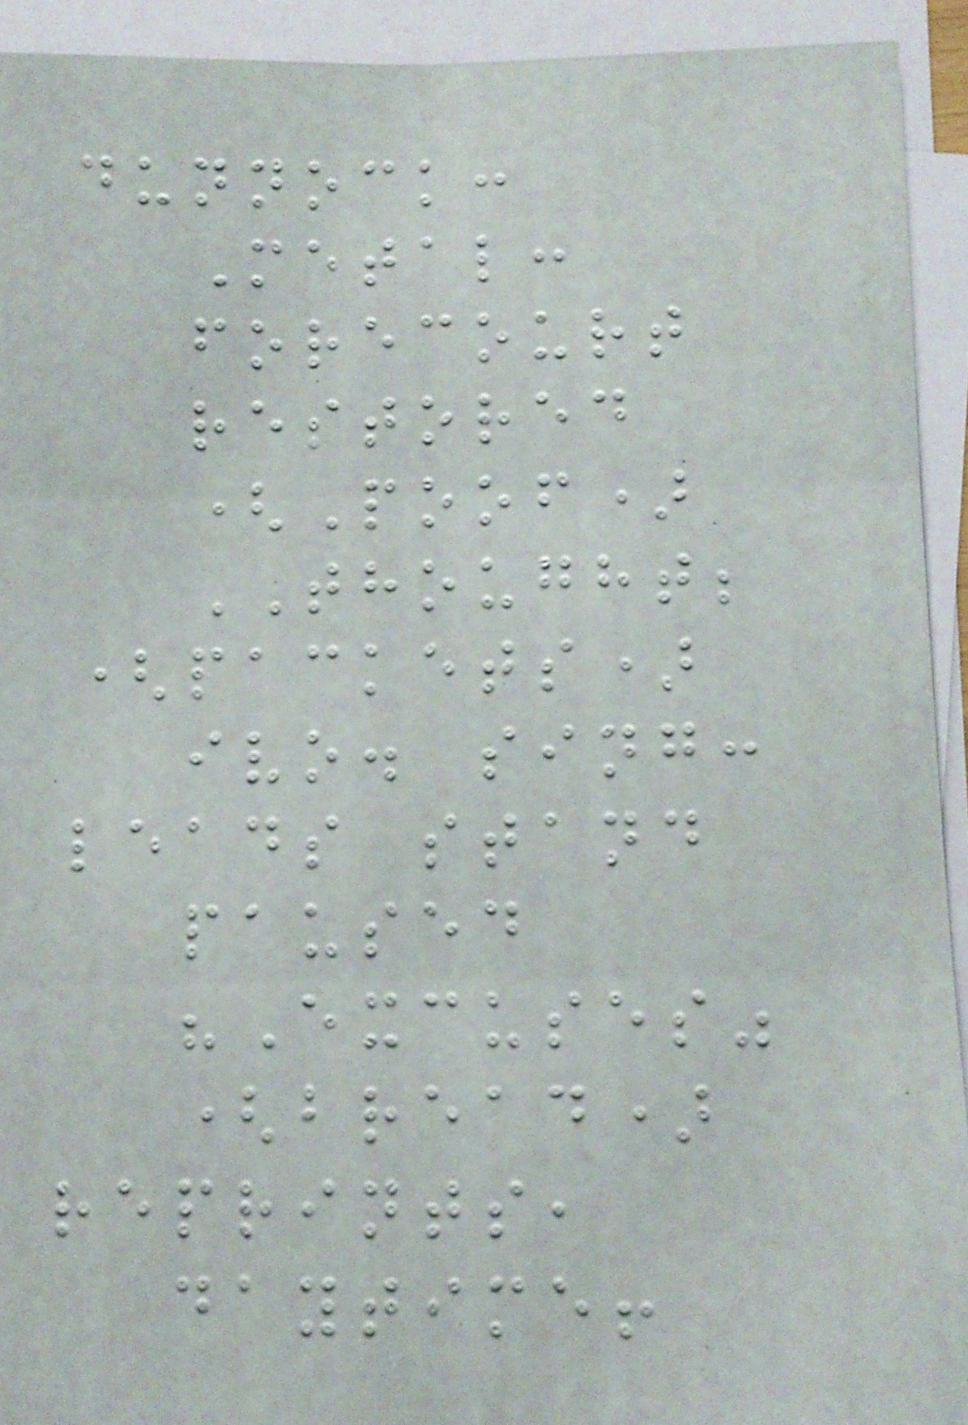dunnock:
Metal:
forecourt
restored
(Poof)
THOUGHT;
(packets)
ivo. sing:
leads stand
paused
"Excuses"
(bread)
reprints,
daytime!
